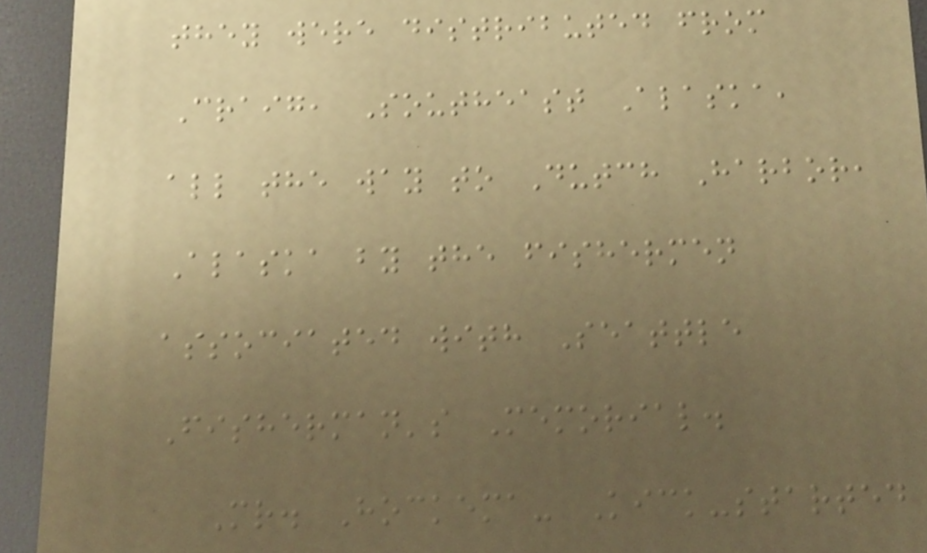they were distributed from
Craig, Southeast Alaska,
all the way to Dutch Harbor,
Alaska by the fishermen
associated with Seattle
Fisherman's Memorial.
Mr. Hockema- Kick-started
